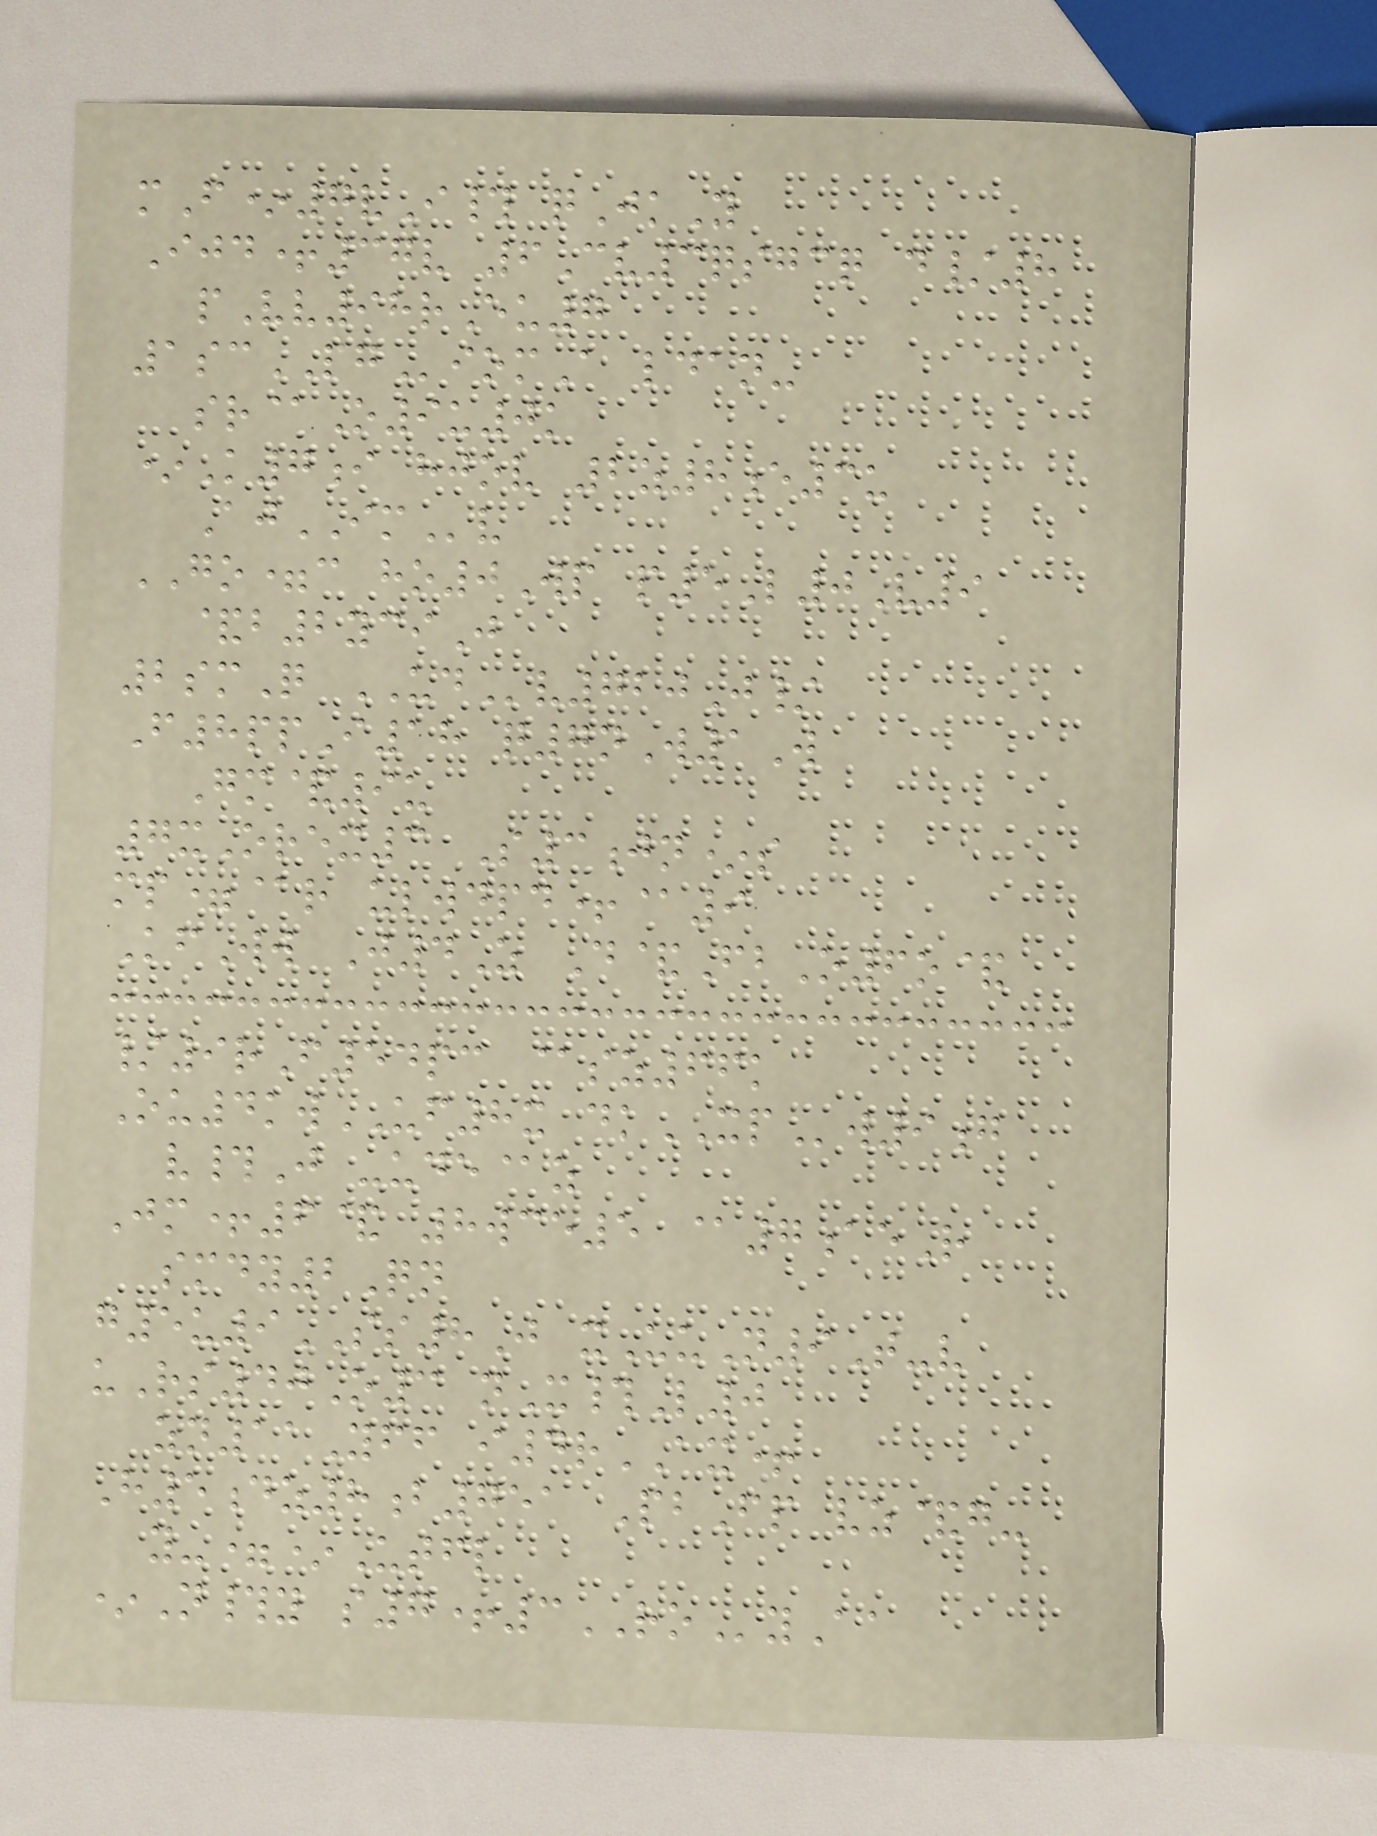mF*7vI# qJkY
Ijd+37v 6Cv3qsgcq d/8
pVv98rEu7
1scPGiomA ldan-
sr@O9u0k
*K7i hjov 2z8e3u
AjIMv
GO=c ho0Wp p5L0V9
&b2yciJ
2smQ UDv720J/
F8ppI18 q7nW1W
Gm&9u
7xOrex3 S3jn*s
mp=@r ulwdpd+@9
KfWw J4Z D&FbO6o&
/9rF54pc @sz66k
Ou4kwUF8x dkXPw9g
v#J -ude@z
Jm+6& 8wce5 @7aeR
smdy2Qn
g5u9SS8J xUuN9T-v
uRs40O3 nX#L0
zn11Yff i4rAX+
H5dz8b751 PbFp vz&g-
y-=*Utfl
*N#y s7+3ROyAa
